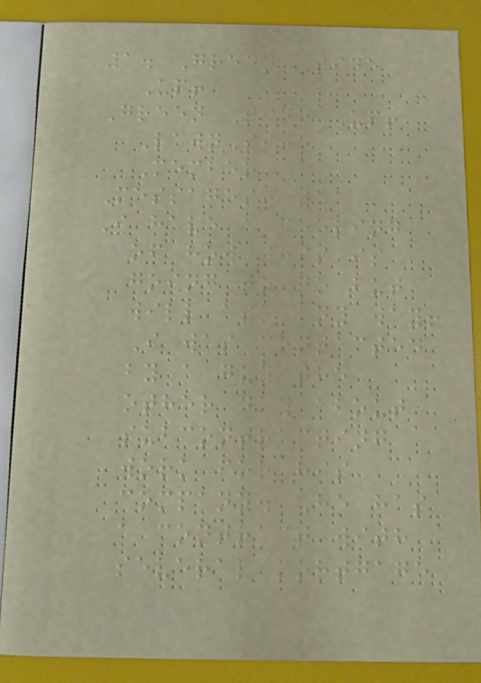1. Green Side
Up!
Green Side Up!
LawnSite
Member
Messages: 11
I have a feeling
of how this is
going to go but
will ask any way!
I was contacted
by a guy the
other day about
subcontracting
work for his
company. He has
a contract with
several mortgage
